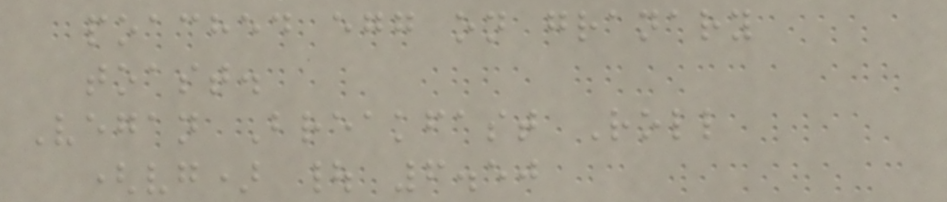poached egg on granary
toast.
Vegan Breakfast Roll
(vg) | 6.50
